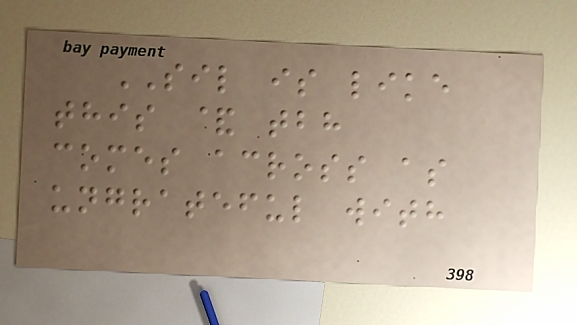SIL is like
this & tbh
comes across as
ungrateful with
